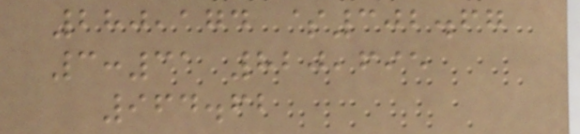280,174 $302.67
3:31 820,695
964.62
